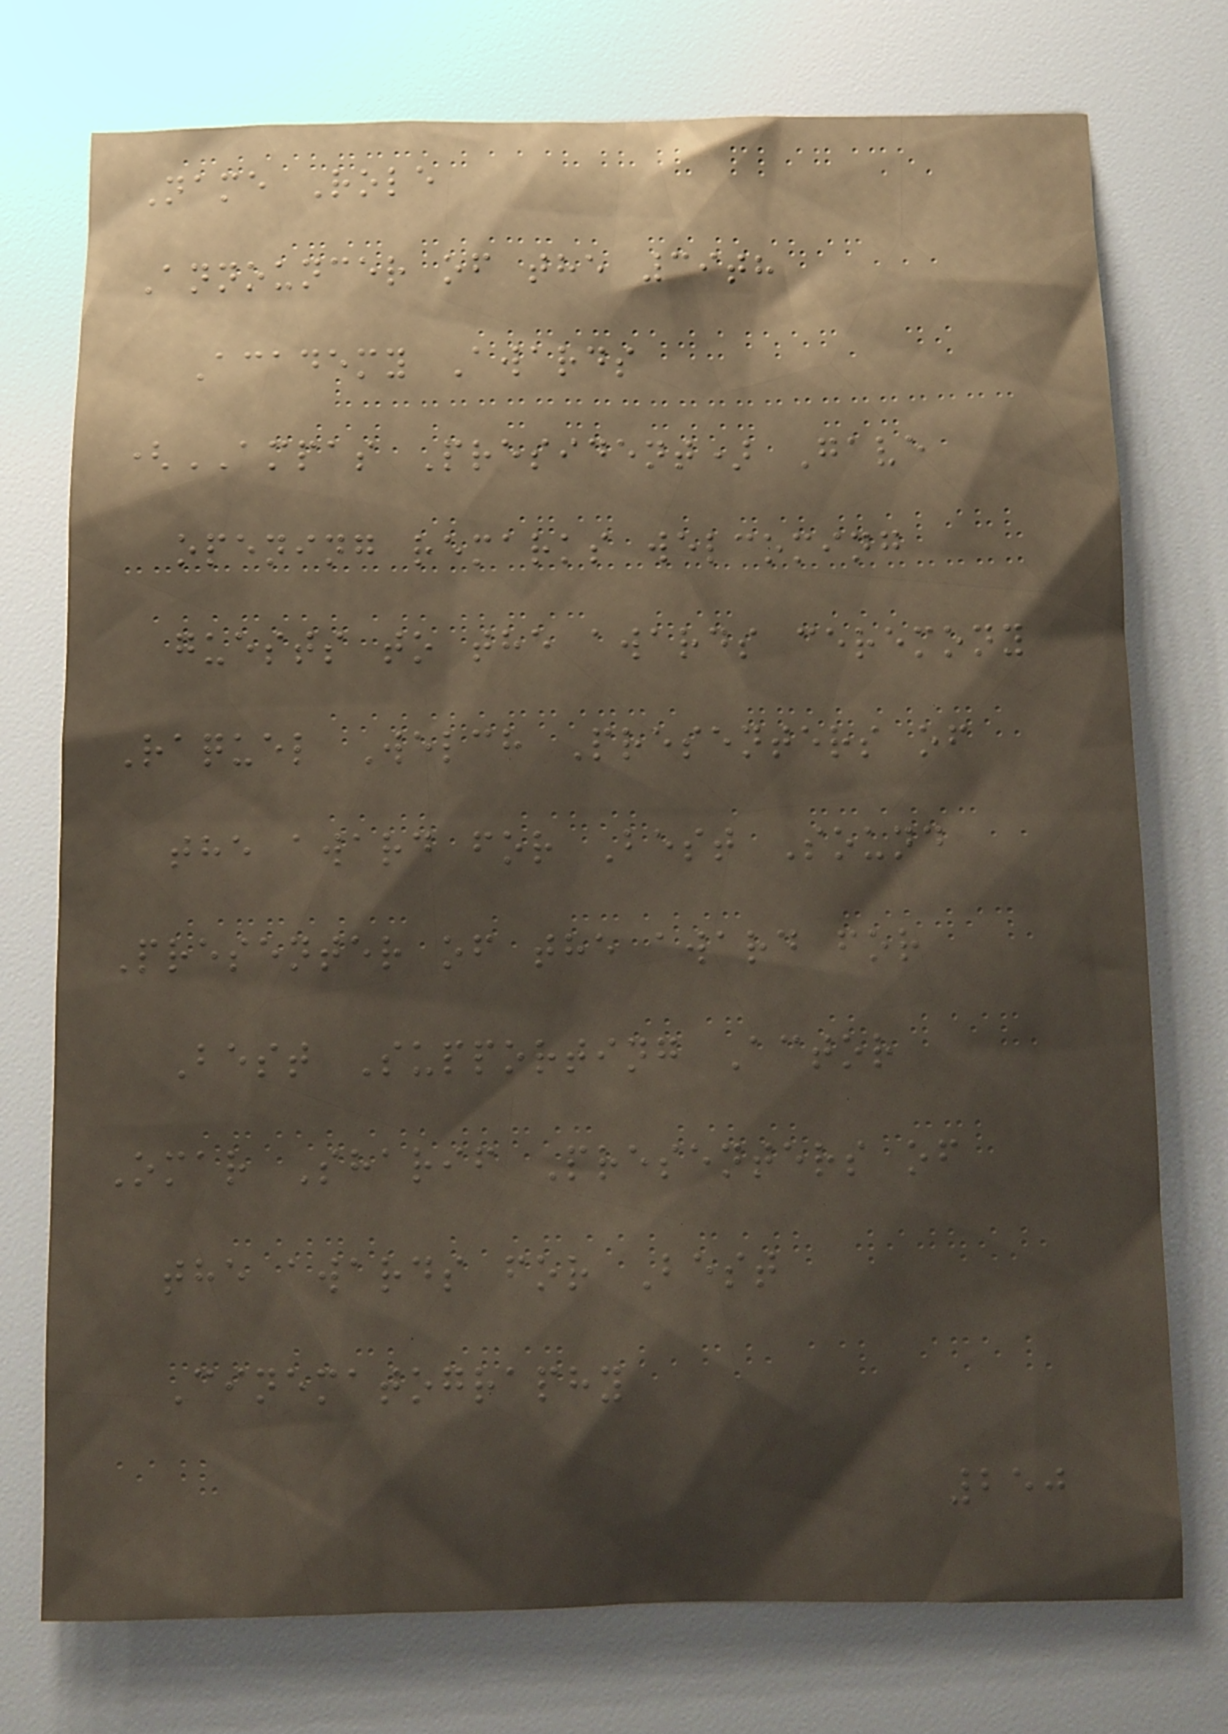Name Role
Announcer of the 39th
Academy Awards
(AMPAS President) Gave
opening remarks welcoming
guests to the awards ceremony
Raquel Welch Presenters of
the award for Best Sound
Presenter of the award for
Best Supporting Actor
Omar Sharif Presenters of
the awards for Best
Cinematography
250
